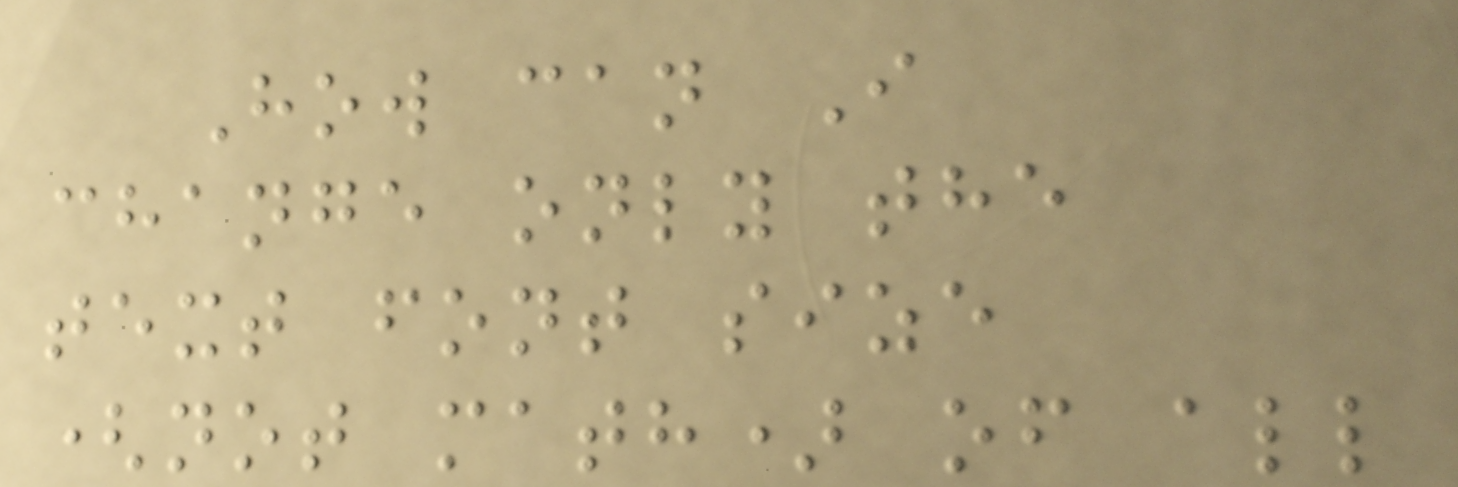How can I
change only the
text font size
(not math) of all
